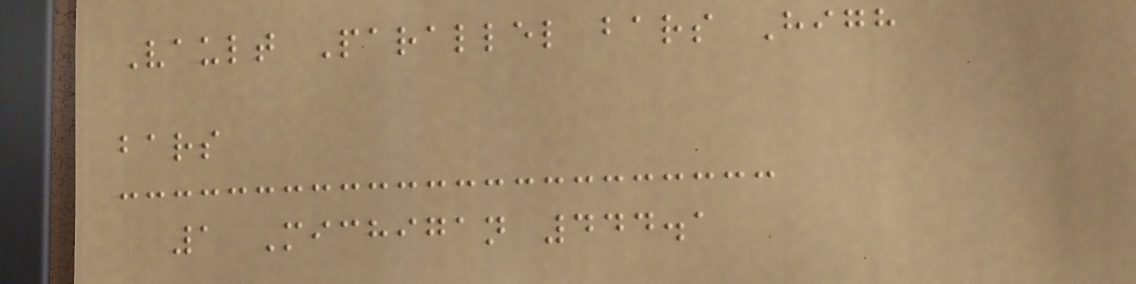Vault Parallel bars High
bars
1 Michigan 444.1
